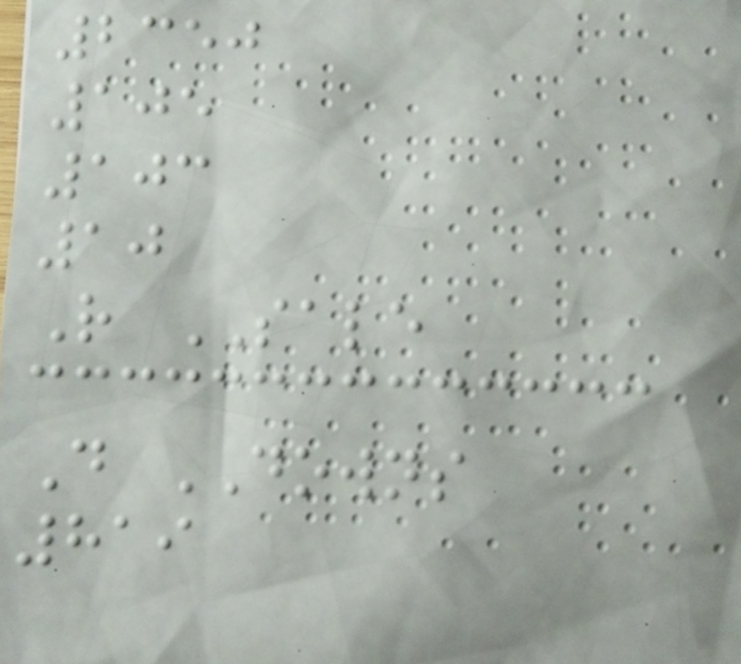2350
105
103
10
R SALE
D DOWNS
819
